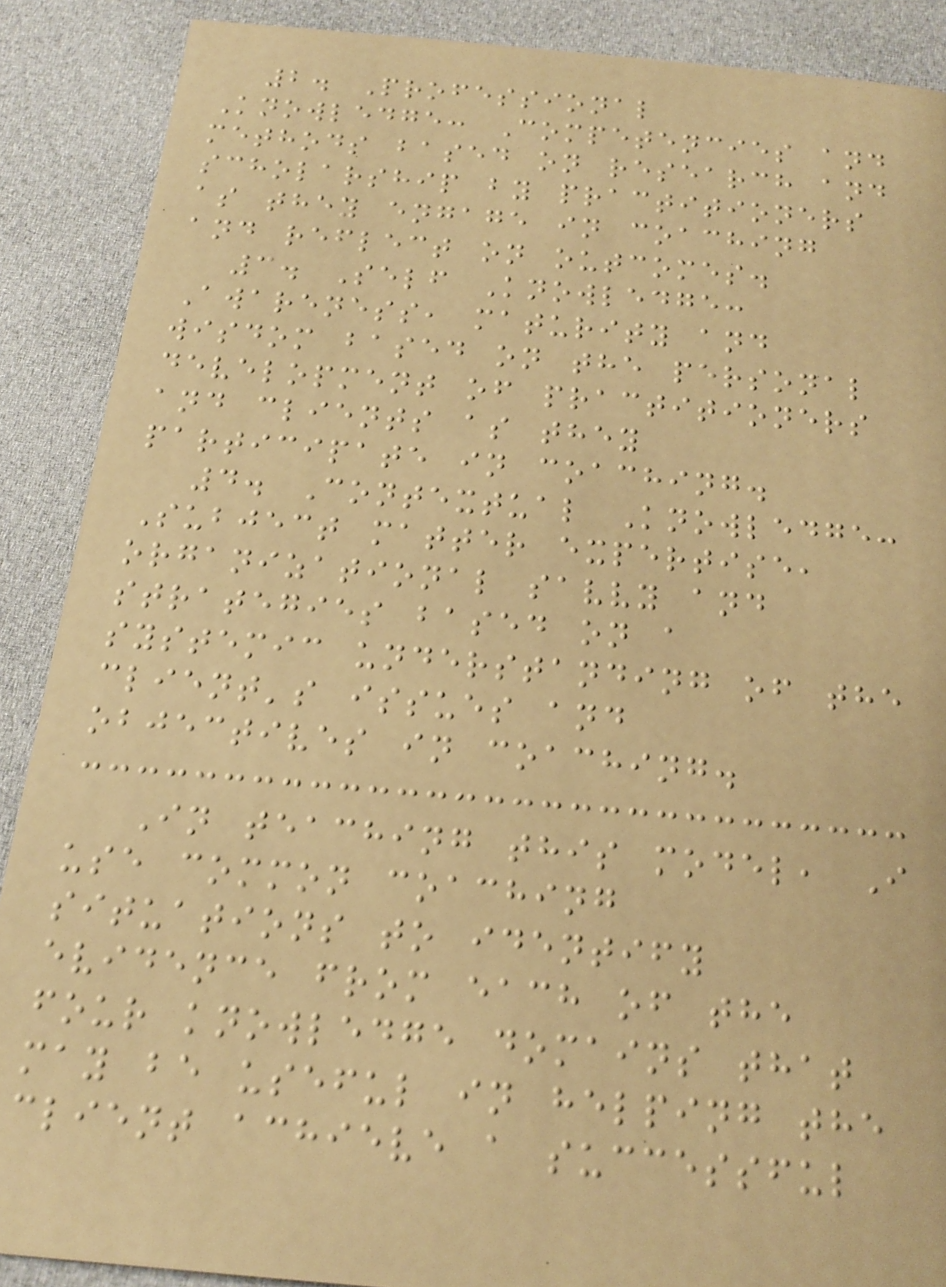2. Professional
Knowledge: Competencies and
methods based on research and
scholarship by practitioners
as they engage in coaching
and reflect on outcomes.
3. Self Knowledge:
Awareness, maturity and
wisdom based on the personal
development of practitioners
and clients as they
participate in coaching.
4. Contextual Knowledge:
Subject matter expertise,
organizational savvy and
strategies based on a
systemic understanding of the
client's issues and
objectives in coaching.
In teaching this model, I
use common coaching
situations to identify
evidence from each of the
four knowledge domains that
may be useful in helping the
client achieve a successful
